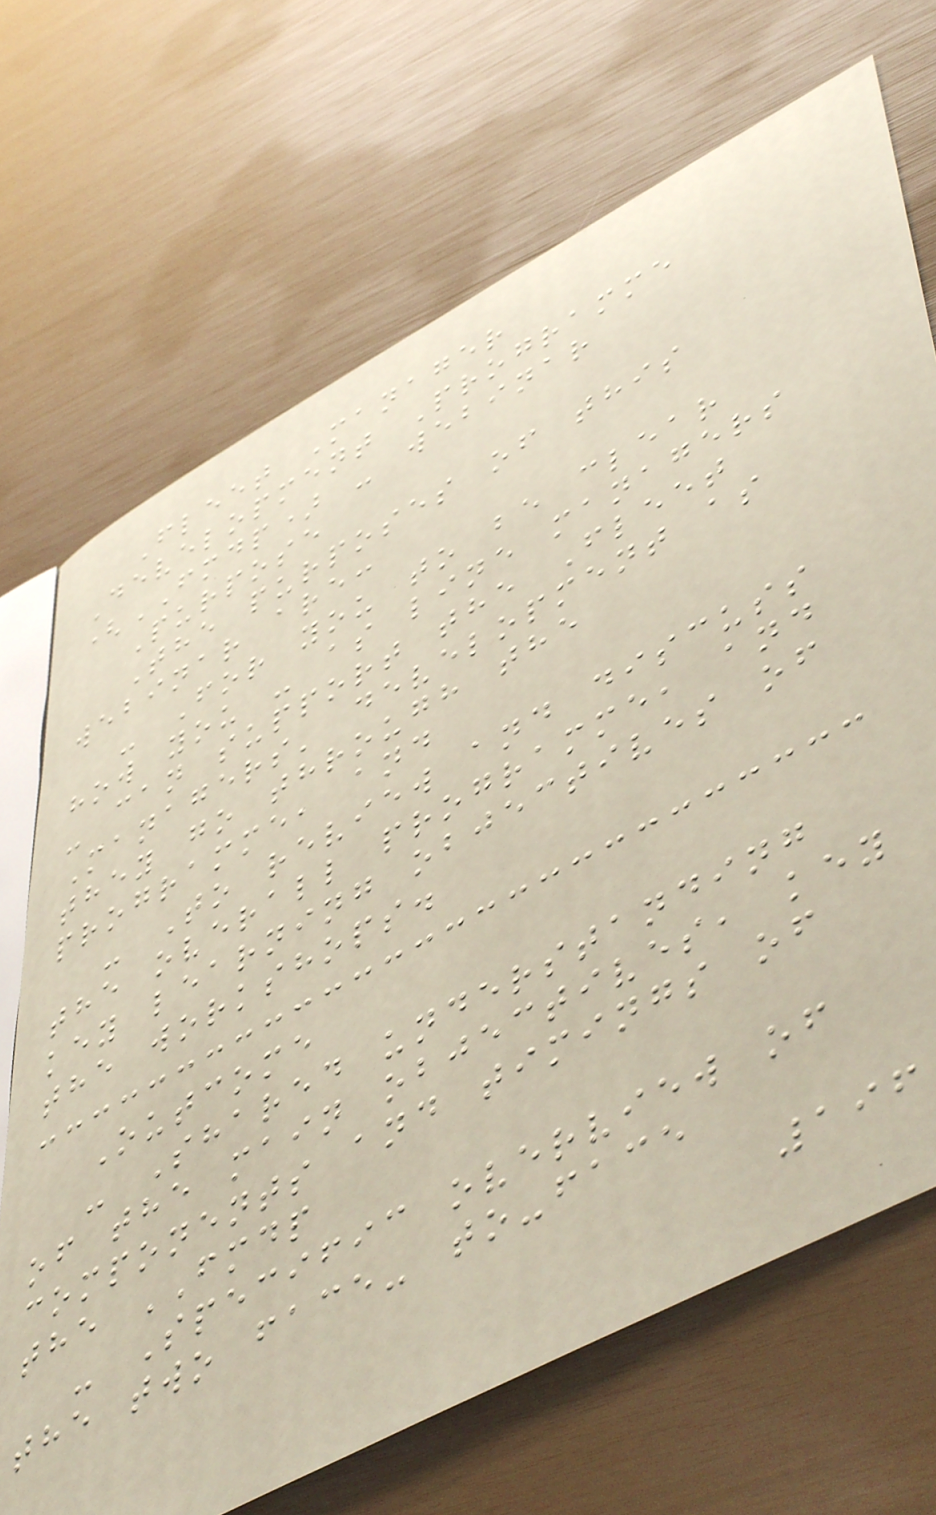Fleet Manager
Development Programme
(FMDP) - webinar
Purpose
The purposes of this
webinar are:
- For you to be clear
how you - as line managers
- can support the Fleet
Managers' development as
they go through the
programme, and
- To review and discuss
the overall programme, and
key learning objectives of
the workshops.
Outcome
- Shared understanding
of the main objectives, key
components and timings of
the FMDP
- Specific overview of
the two face- to-face
196
